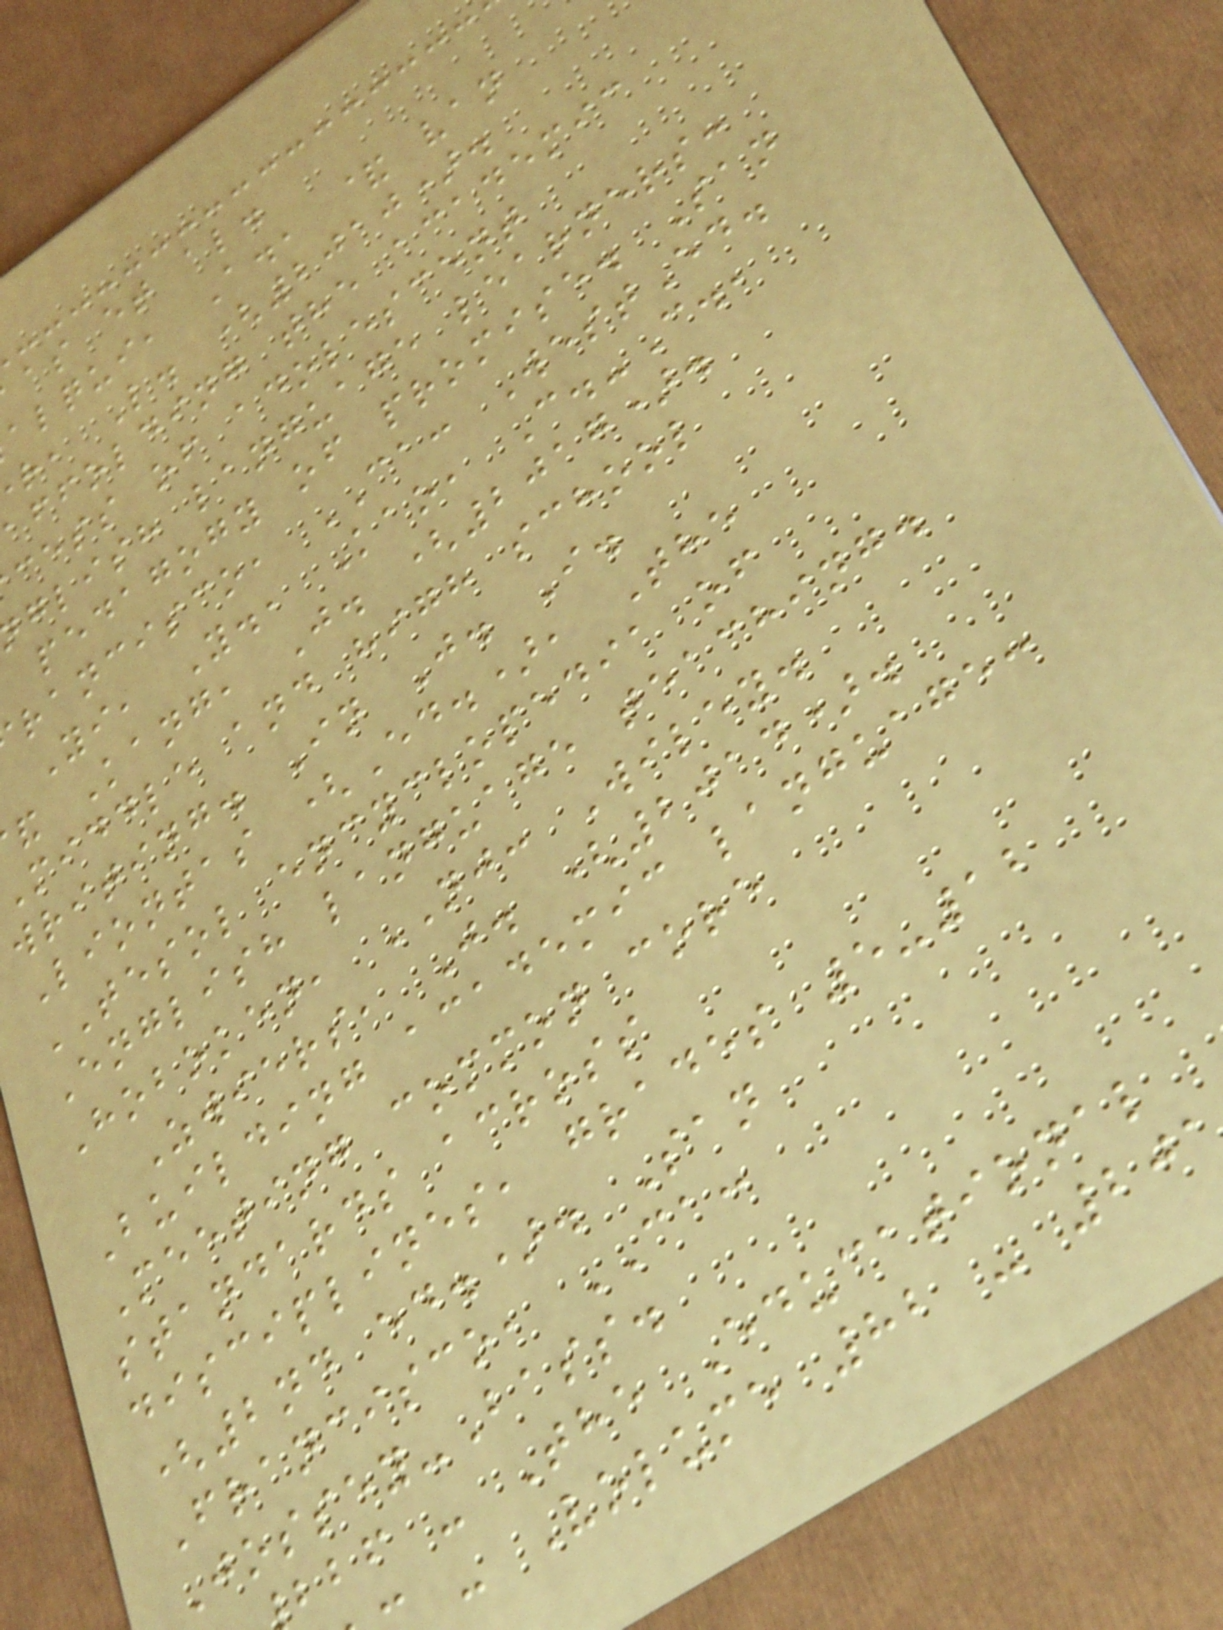as et al.
alqui, A., & van
r, L. (2010).
affolding the academic
cess of adolescent
glish language learners:
pedagogy of promise. San
rancisco, CA: WestEd.
Yi, Y., Kao, C.-C.,
Kang, J. (2017).
middle and high school
writing. In J. I.
Liontas (Ed.), The
TESOL encyclopedia of
English language teaching.
Hoboken, NJ: Wiley.
Zwiers, J. (2014).
Building academic language:
Meeting common core
standards across
disciplines, grades 5-12
(2nd ed.). San
Francisco, CA:
Jossey-Bass.
bbf - The Educational
- Volume 82 - 20
